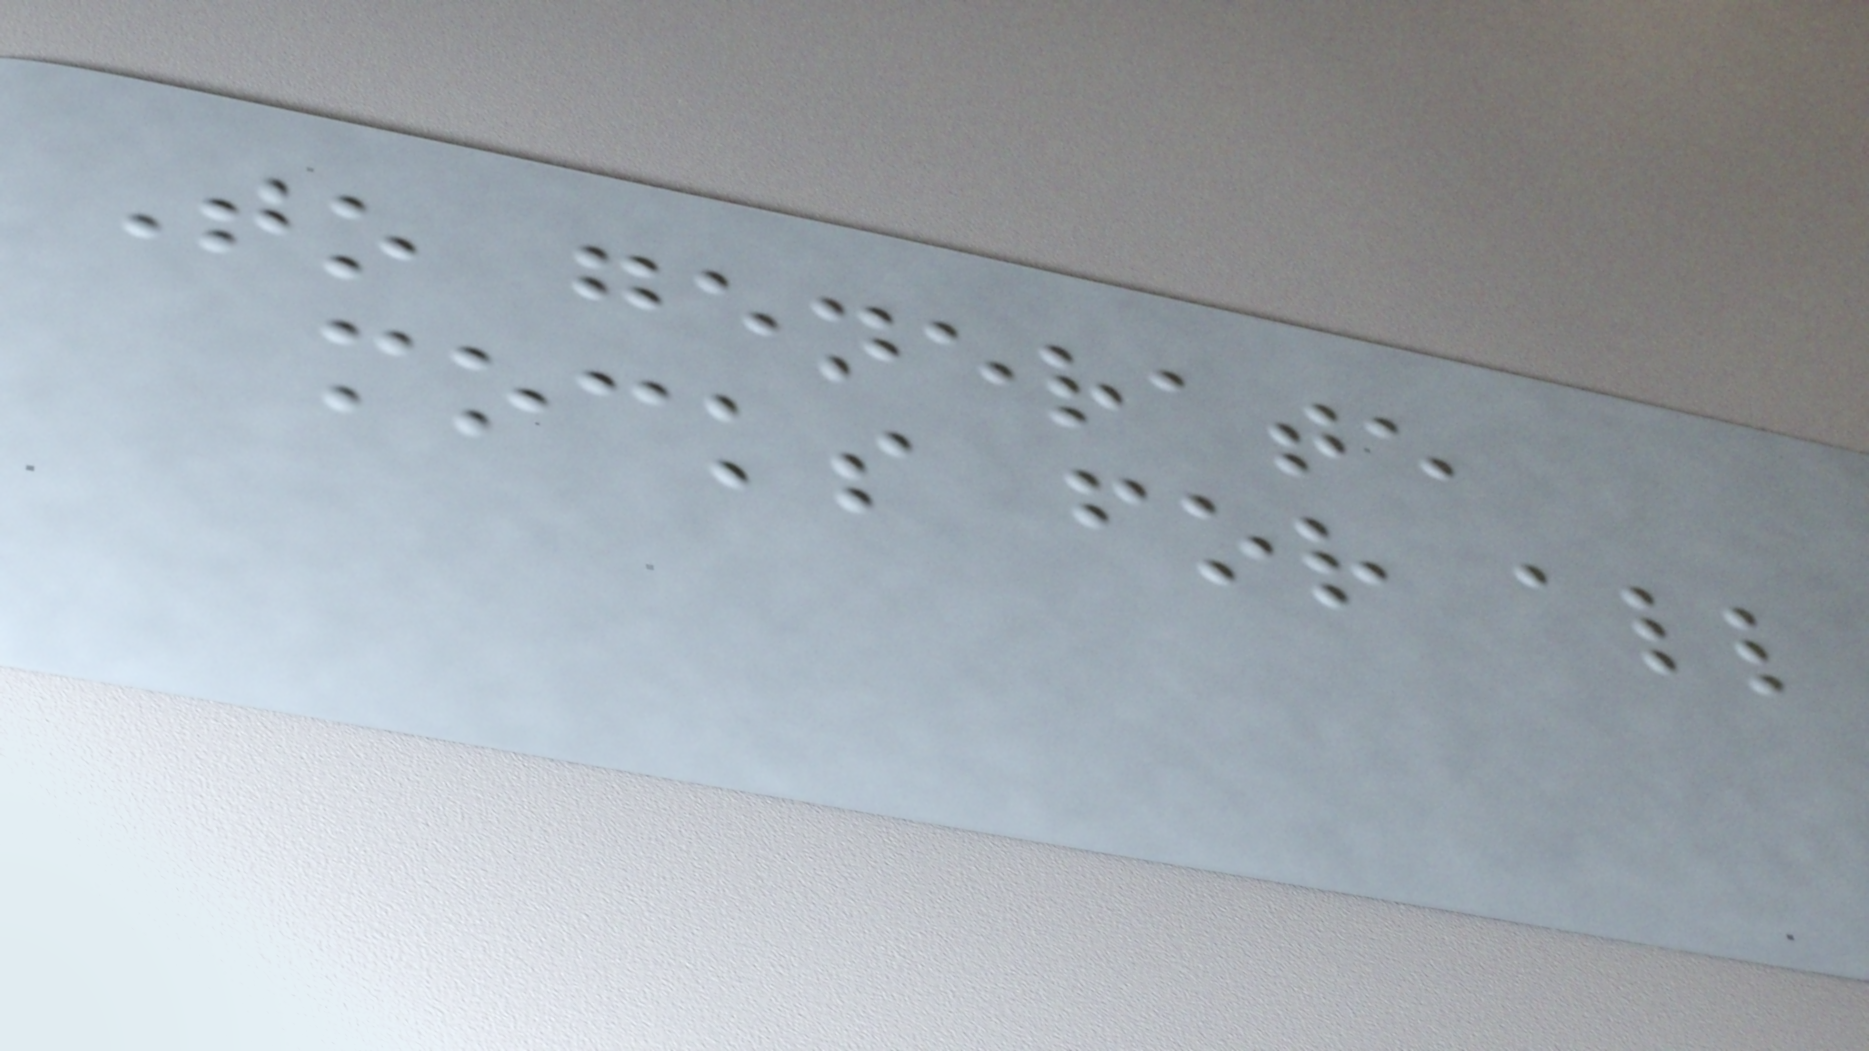To generate
mocks for all
